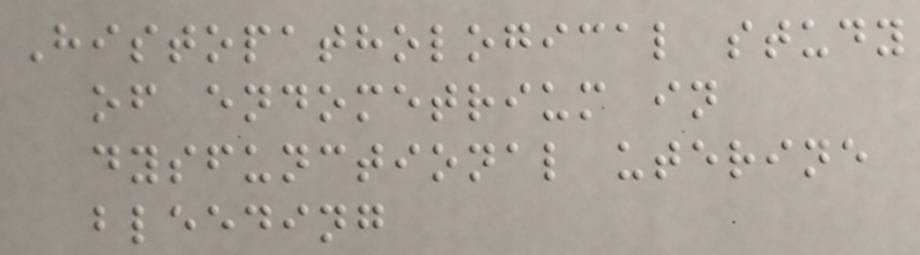Histopathological study
of endometrium in
dysfunctional uterine
bleeding
